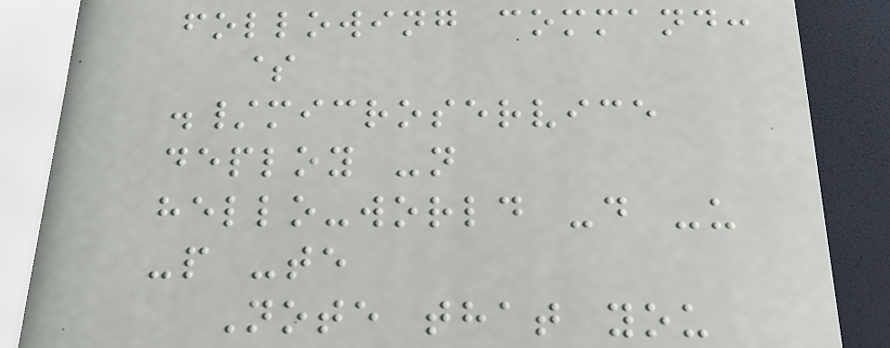following command:
$
./microservice
deploy -n
hello-world -d -u
-p -te
Note that you
